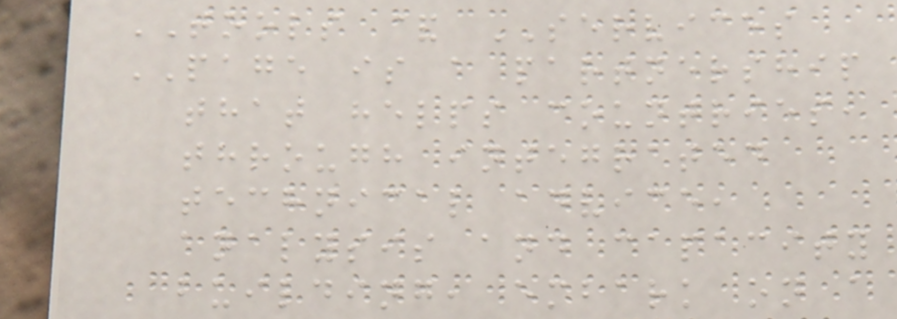TOOLS & SERVICES
PAGE is a partnership
that helps countries,
through integrated
technical advice,
analysis and capacity
building, embark on a
